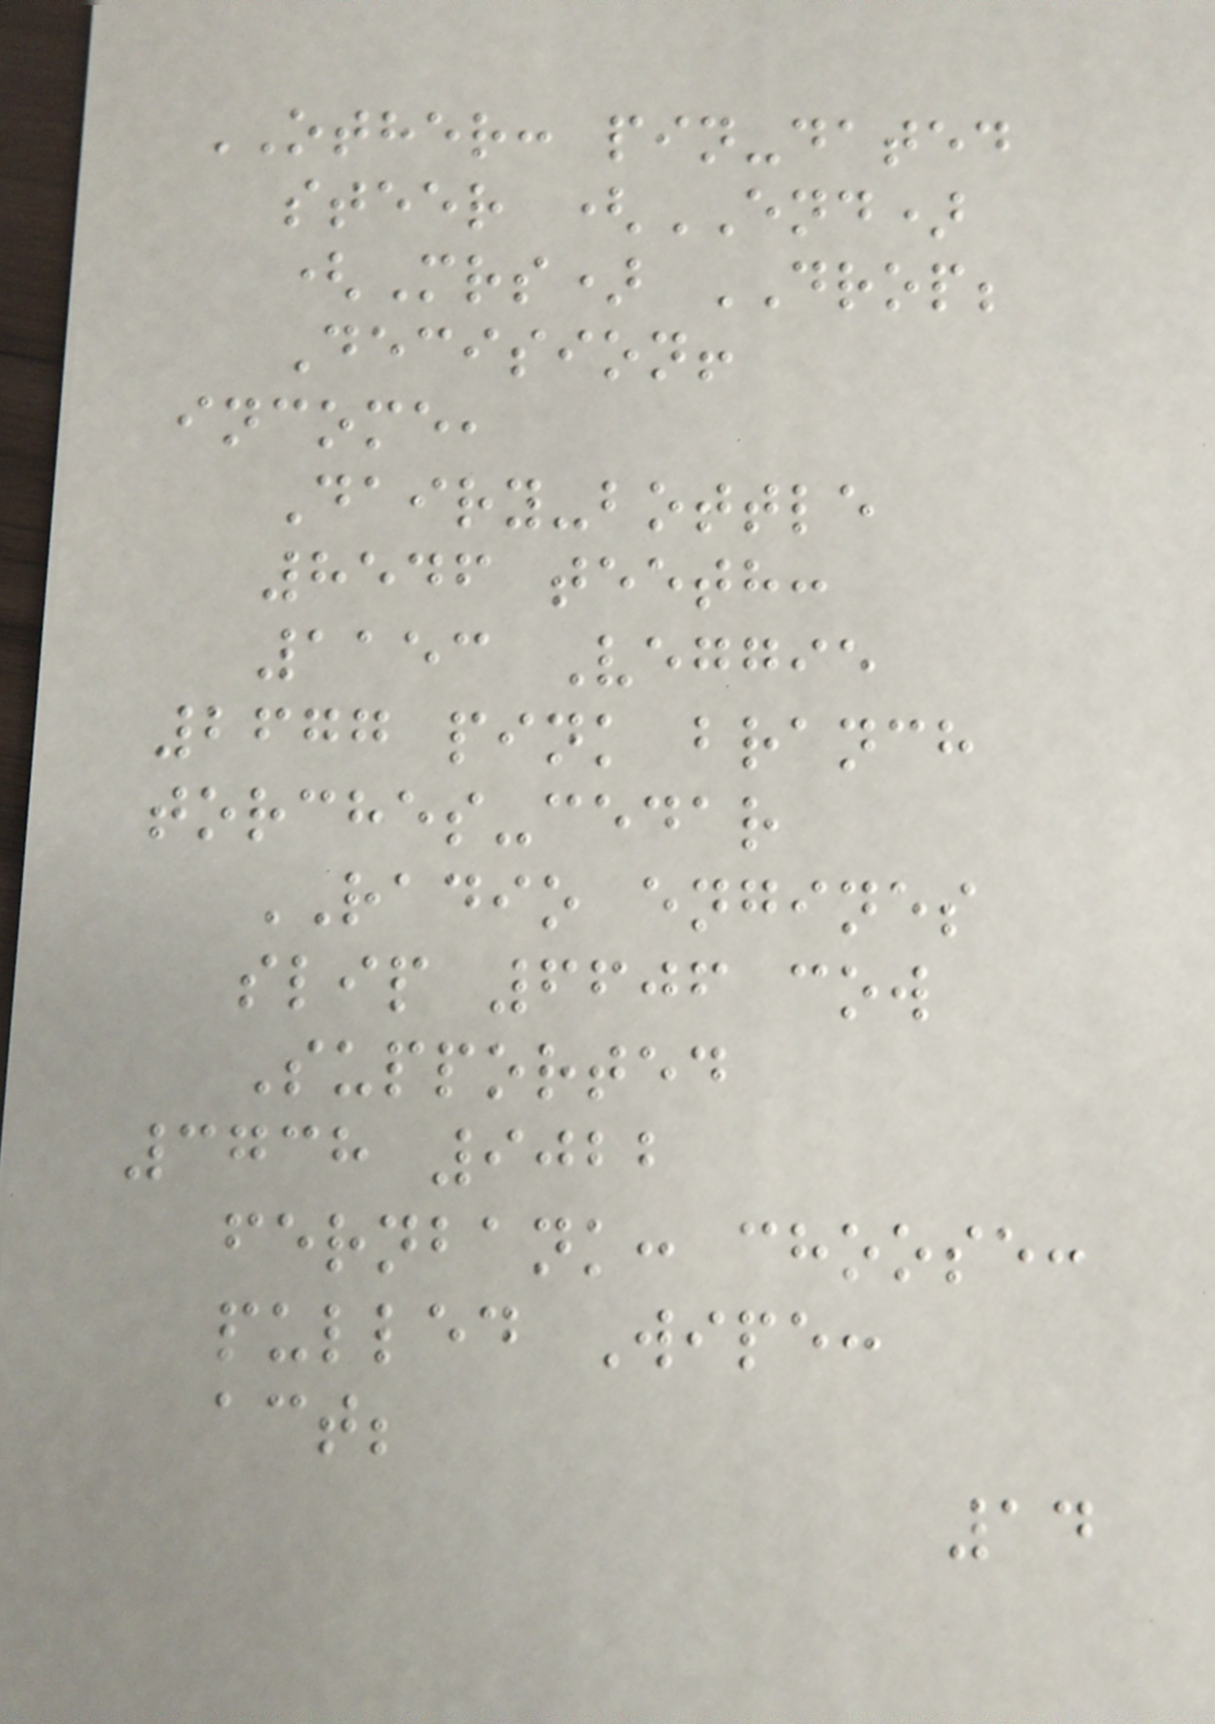OTHER: pin-dated
steer (END)
(Mrs) DROP;
Decision!
income,
Dairy-bottle
8546 teeth:
1153 Veggie
2677 pink branch
torches-cedar
RADIO engines
slip 6606 cow
Supported
3738 9022
fernbank: choose:
pulled Wipe:
act;
14
